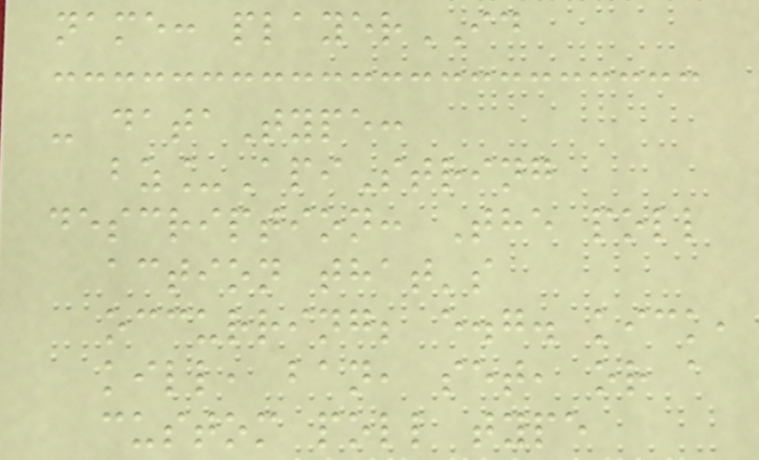name: playerID
- dataType:
bz_ApiString
description: The poll
action that's
occurring; e.g. kick,
kill, ban, set, or a
custom poll type
